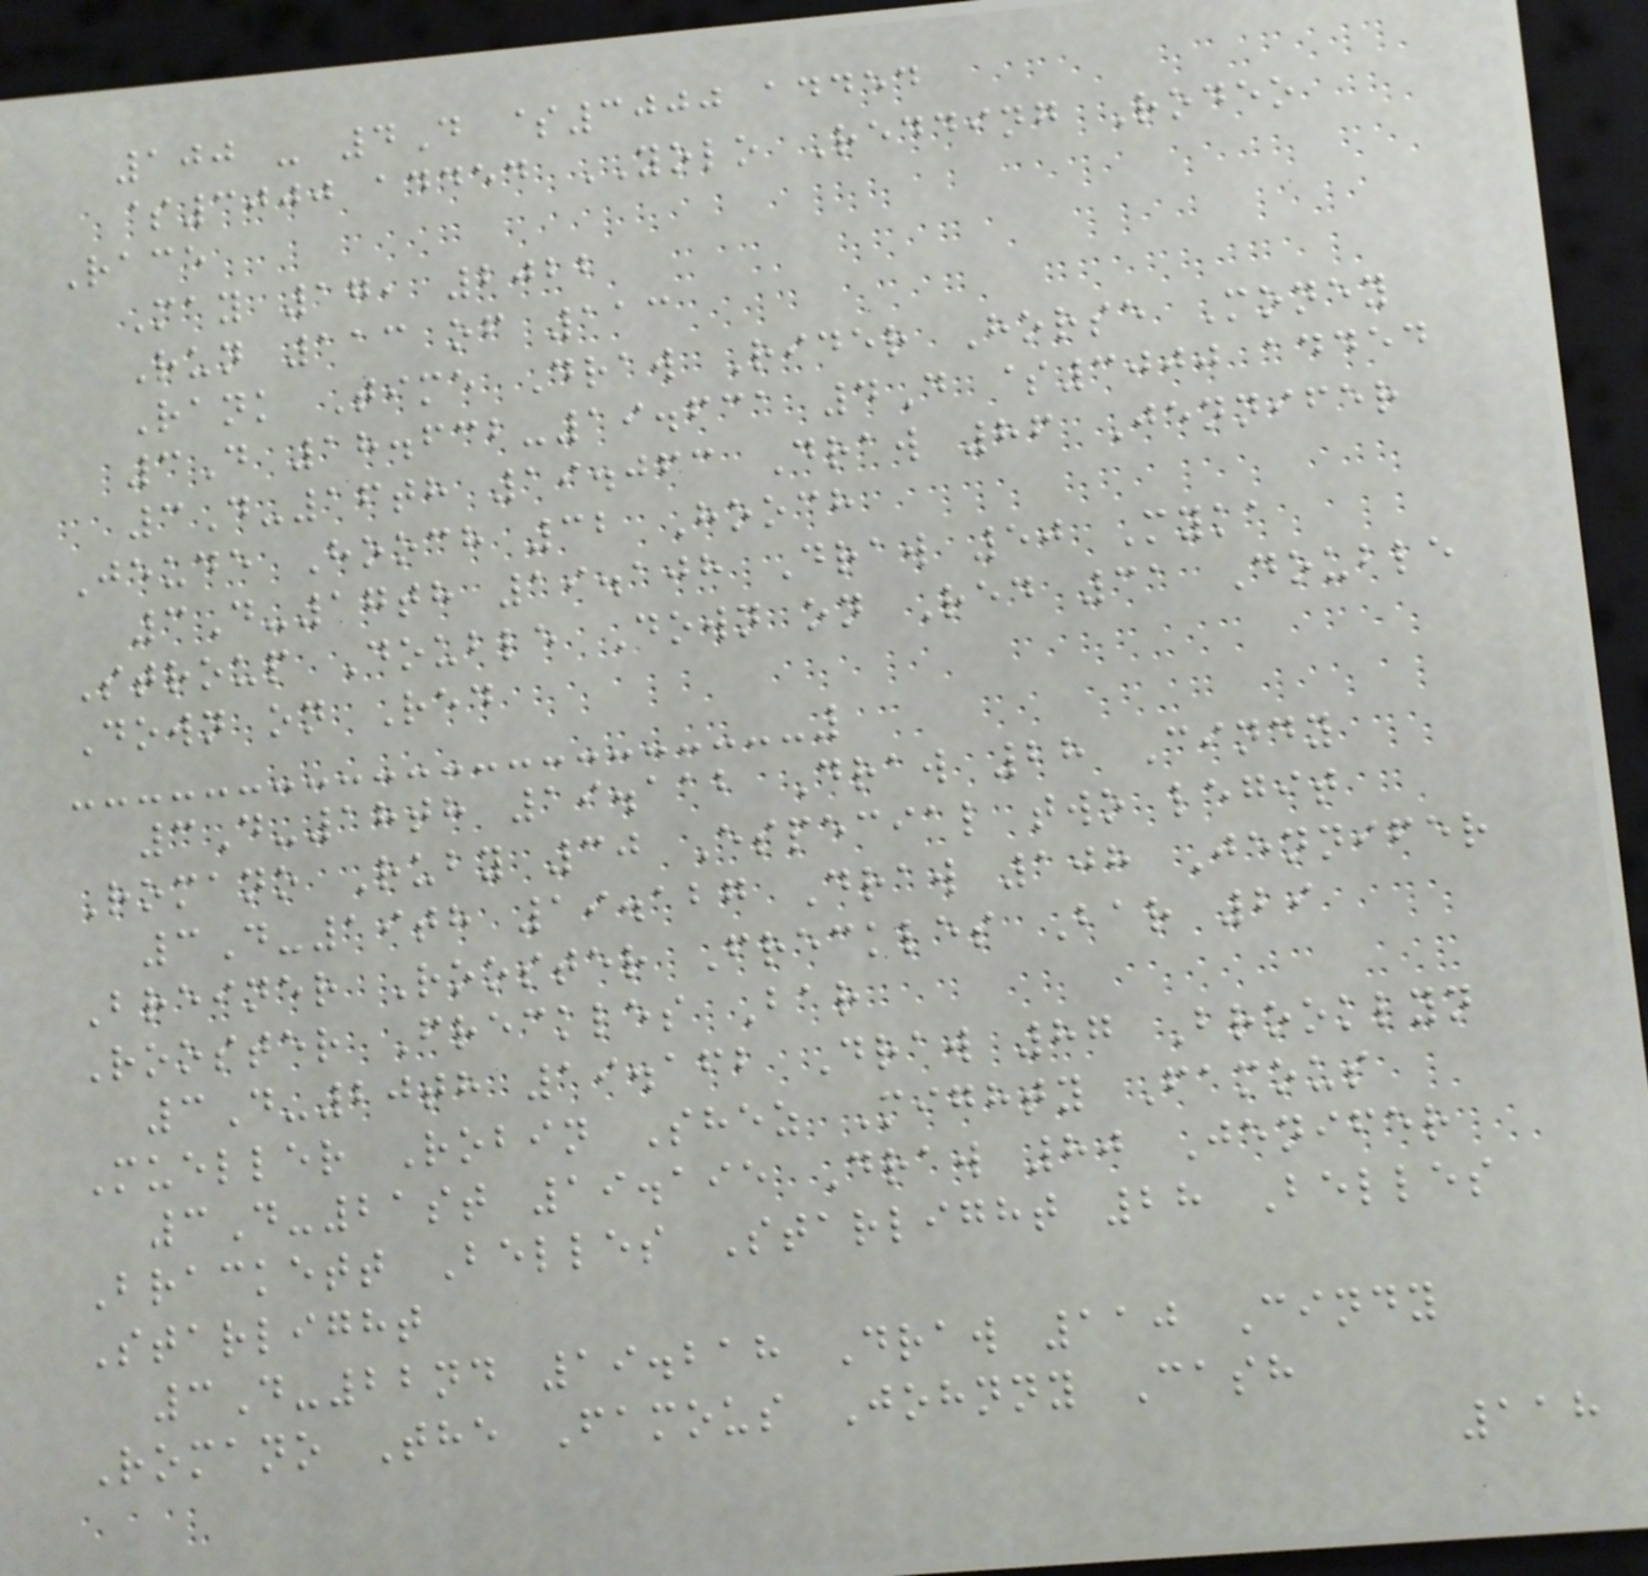100 - 4D $3000 added
$3000 added YOLO Redding Rodeo
Race
May 17, 2022
Run 113 of 113
Rank Time Draw Rider Horse Money
3D 18.632-19.631 4D $3000 added
3D-16th 19.063 Draw 86 Jennifer
Jeude Hooch 32 Hooch
3D-17th 19.108 Draw 50 Myka
Stroup Double Down on Red 31 Double
Down on Red
3D-18th 19.112 Draw 28 Cindy
Romano Ruby 30 Especial two legit
3D-19th 19.127 Draw 108 Jennifer
Breiner Rooster Freckles Bar 29
Rooster Freckles Bar
3D-20th 19.162 Draw 87 Brooklyn
Mueller Robin Shez Mighty Famous
3D-21st 19.195 Draw 80 Jenifer
Brackett Belles Starlight 28 Belles
Starlight
3D-22nd 19.218 Draw 110 Cindy
Romano The Famous Johnny Cash
118
